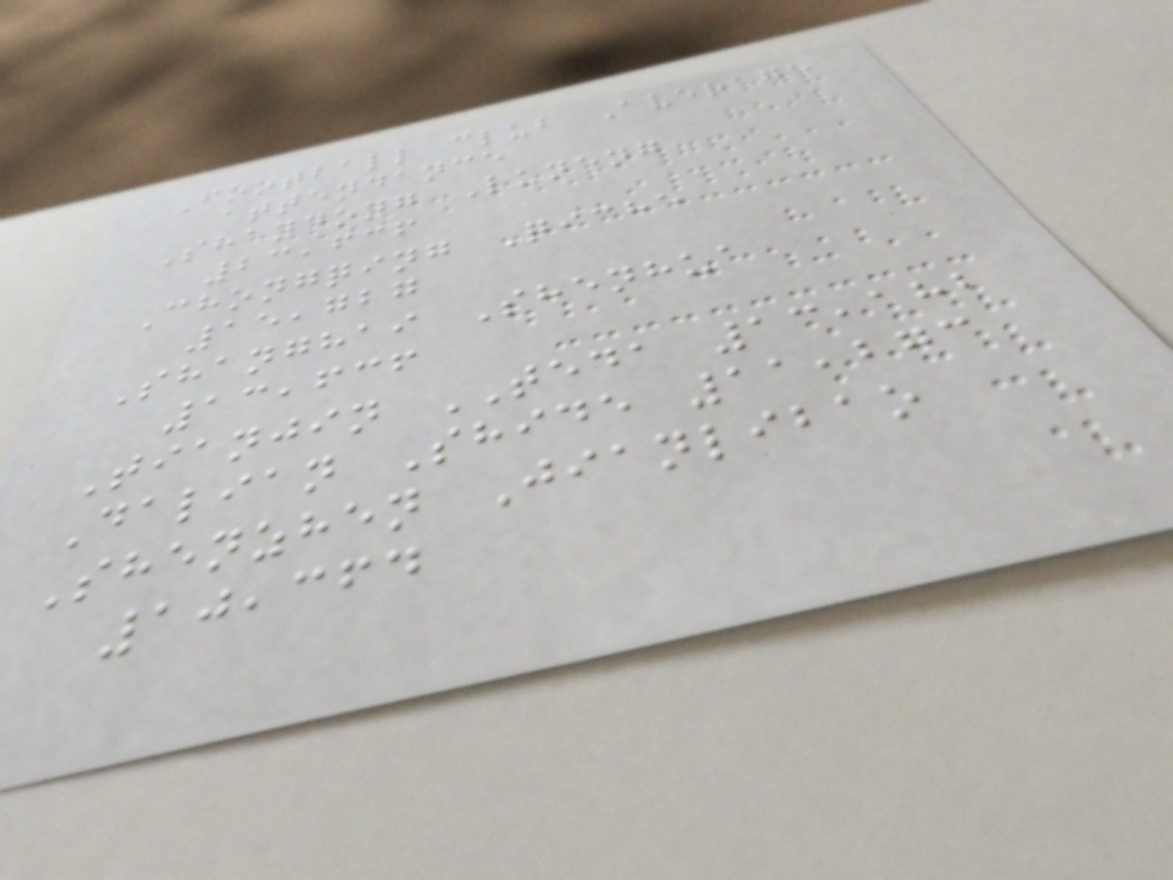Football club Average
attendance
Shandong Luneng
23,636
Chongqing Qiche
15,727
Shanghai Shenhua
13,636
Tianjin TEDA 13,182
Dalian Shide 11,273
Shenzhen Jianlibao
10,364
